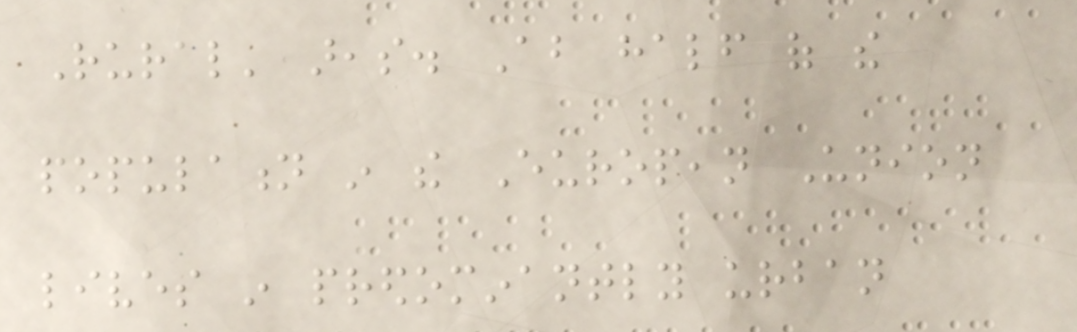Rural' areas. About half of the
population in the European Union
lives in predominantly urban
